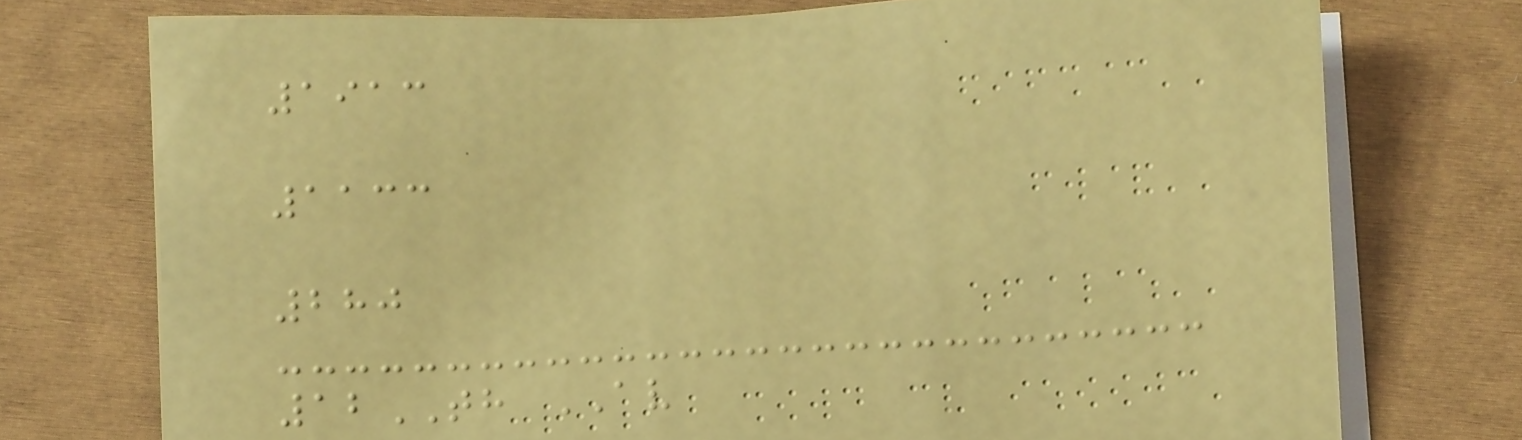1913
1133
280
12TH AV
